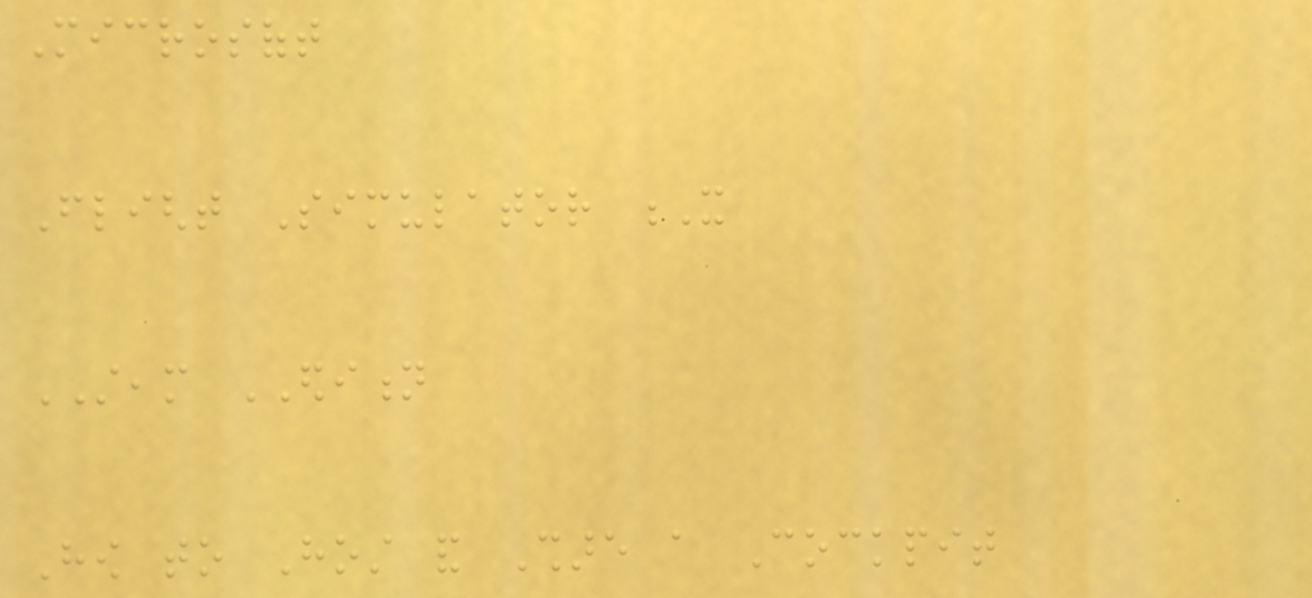Microsoft
Flight Simulator X
STEAM EDITION
How to Host and Share a Cockpit
